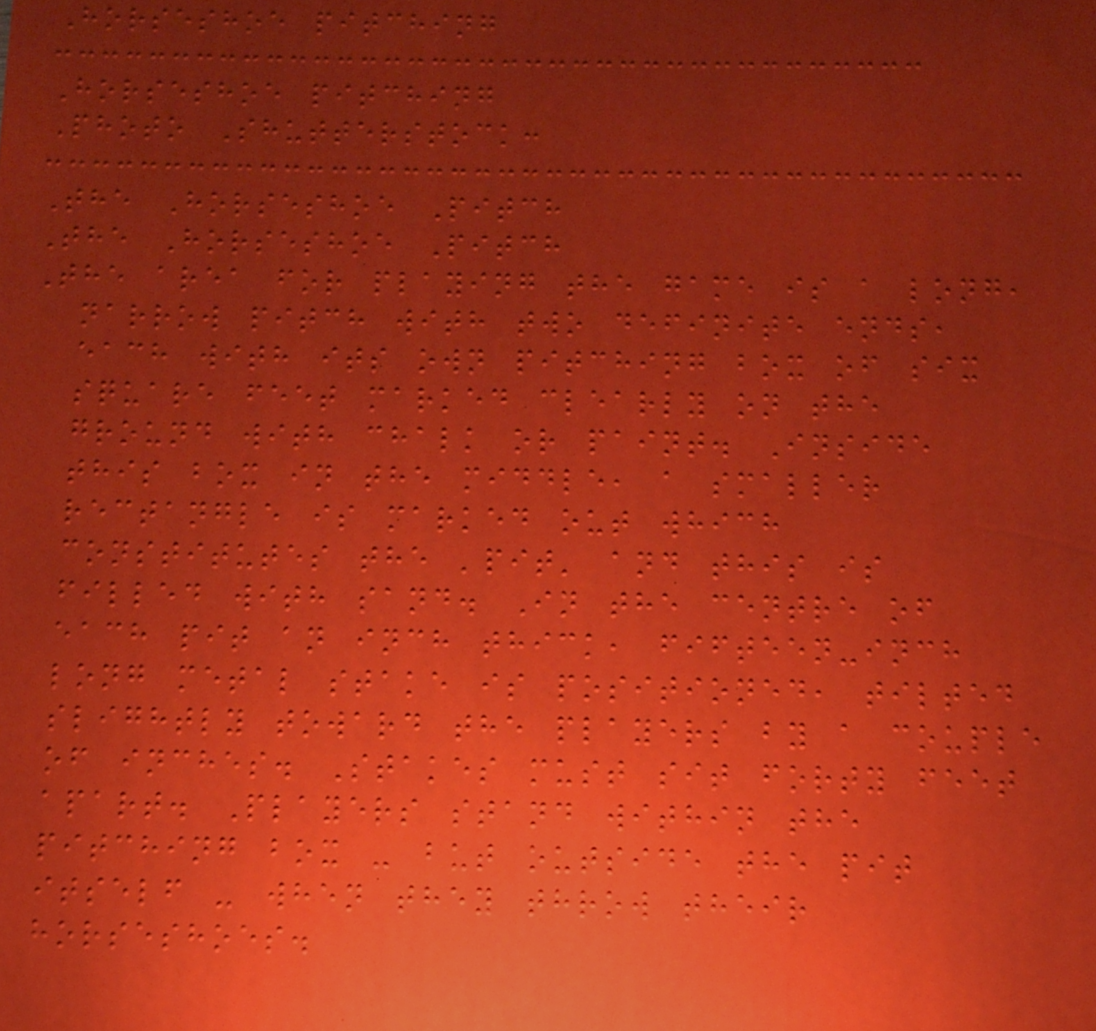Horseshoe pitching
Horseshoe pitching
Photo Shutterstock:
The Horseshoe Pitch
The Horseshoe Pitch
The area for playing the game is a long,
narrow pitch with two definite ends,
each with its own pitching box of six
square feet marked clearly on the
ground with chalk or paint. Inside
this box in the middle, a smaller
rectangle is marked out which
constitutes the 'pit' and this is
filled with sand. In the centre of
each pit an inch thick, fifteen-inch
long metal stake is positioned, tilted
slightly toward the players by a couple
of inches. Stakes must sit forty feet
apart. Players stand within the
pitching box - but outside the pit
itself - when they throw their
horseshoes.
